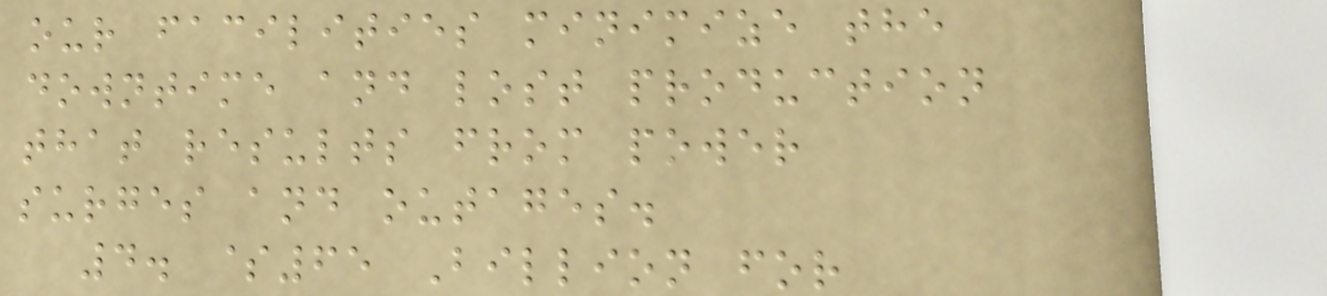our facilities minimize the
downtime and lost production
that results from power
surges and outages.
4. $65 Billion for
